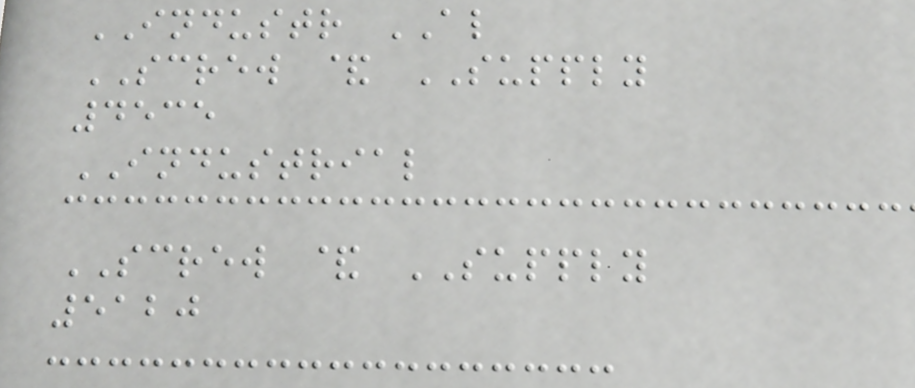INDUSTR AL
SCREW & SUPPLY
4535
INDUSTRIAL
SCREW & SUPPLY
5120
